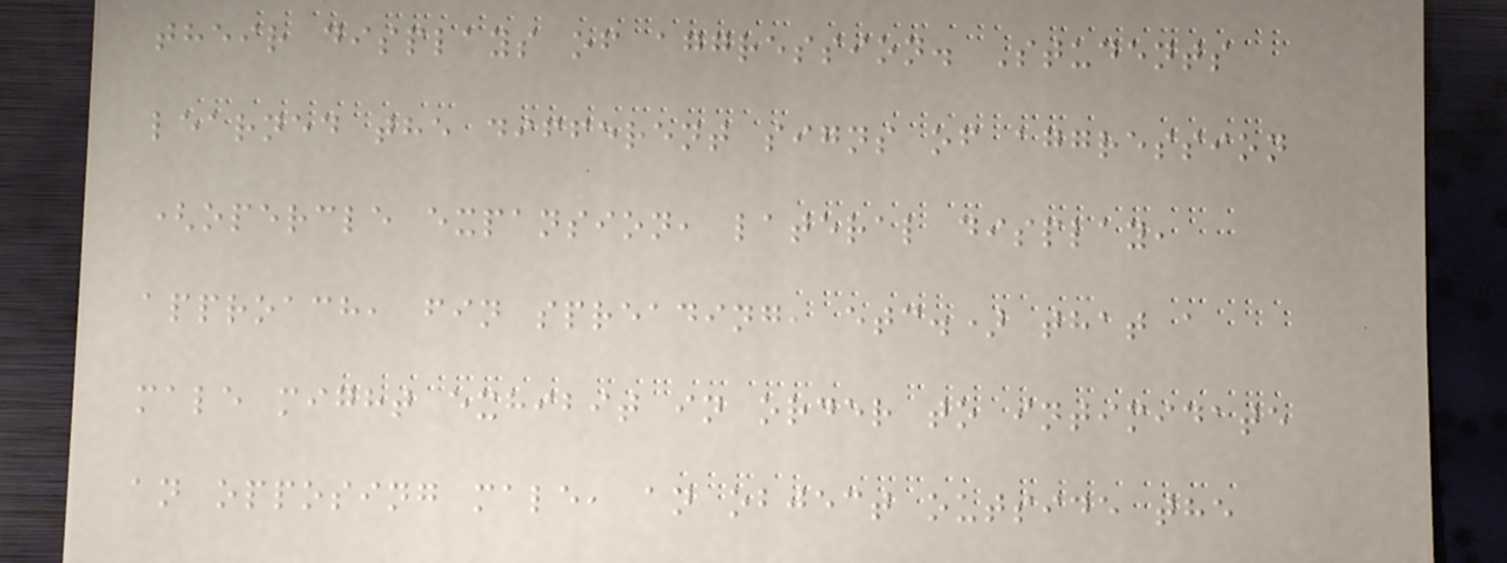their displays of aggression. Students
learned the different signs of aggression
(opercle expansion, lateral display,
approach, fin spreading, etc.) that a
male might exhibit in order to intimidate
an opposing male, an object outside the
